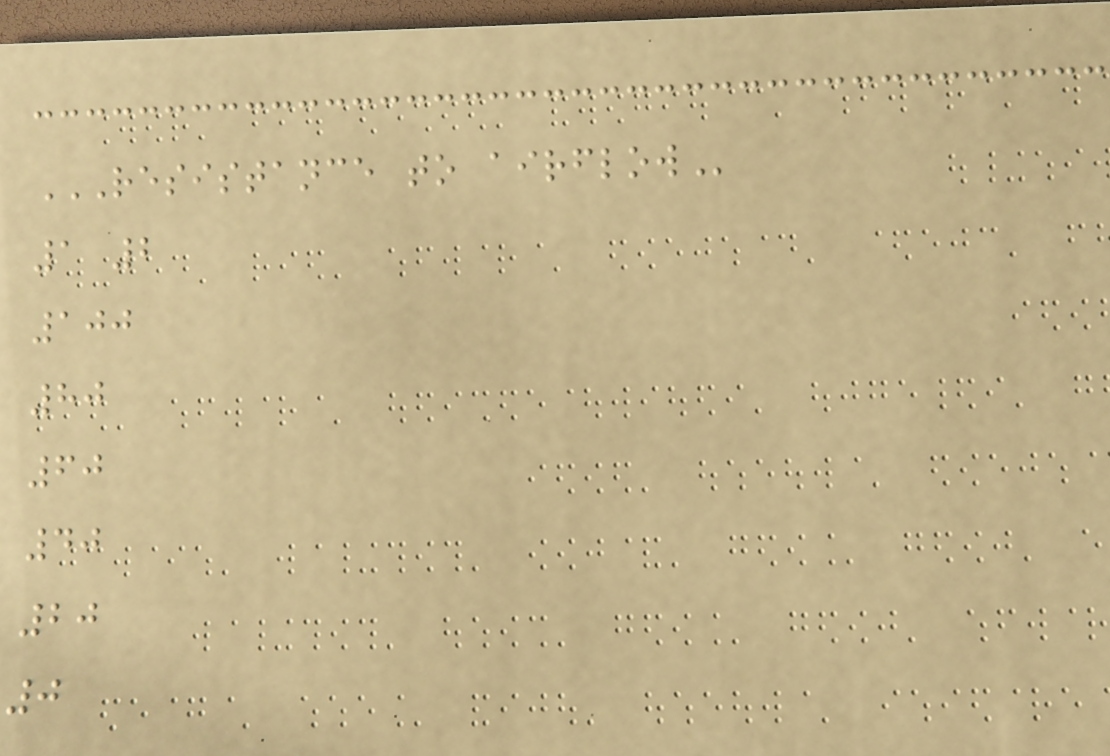RESISTANCE TO AIRFLOW
1 2
100
80
60
40
20
0
